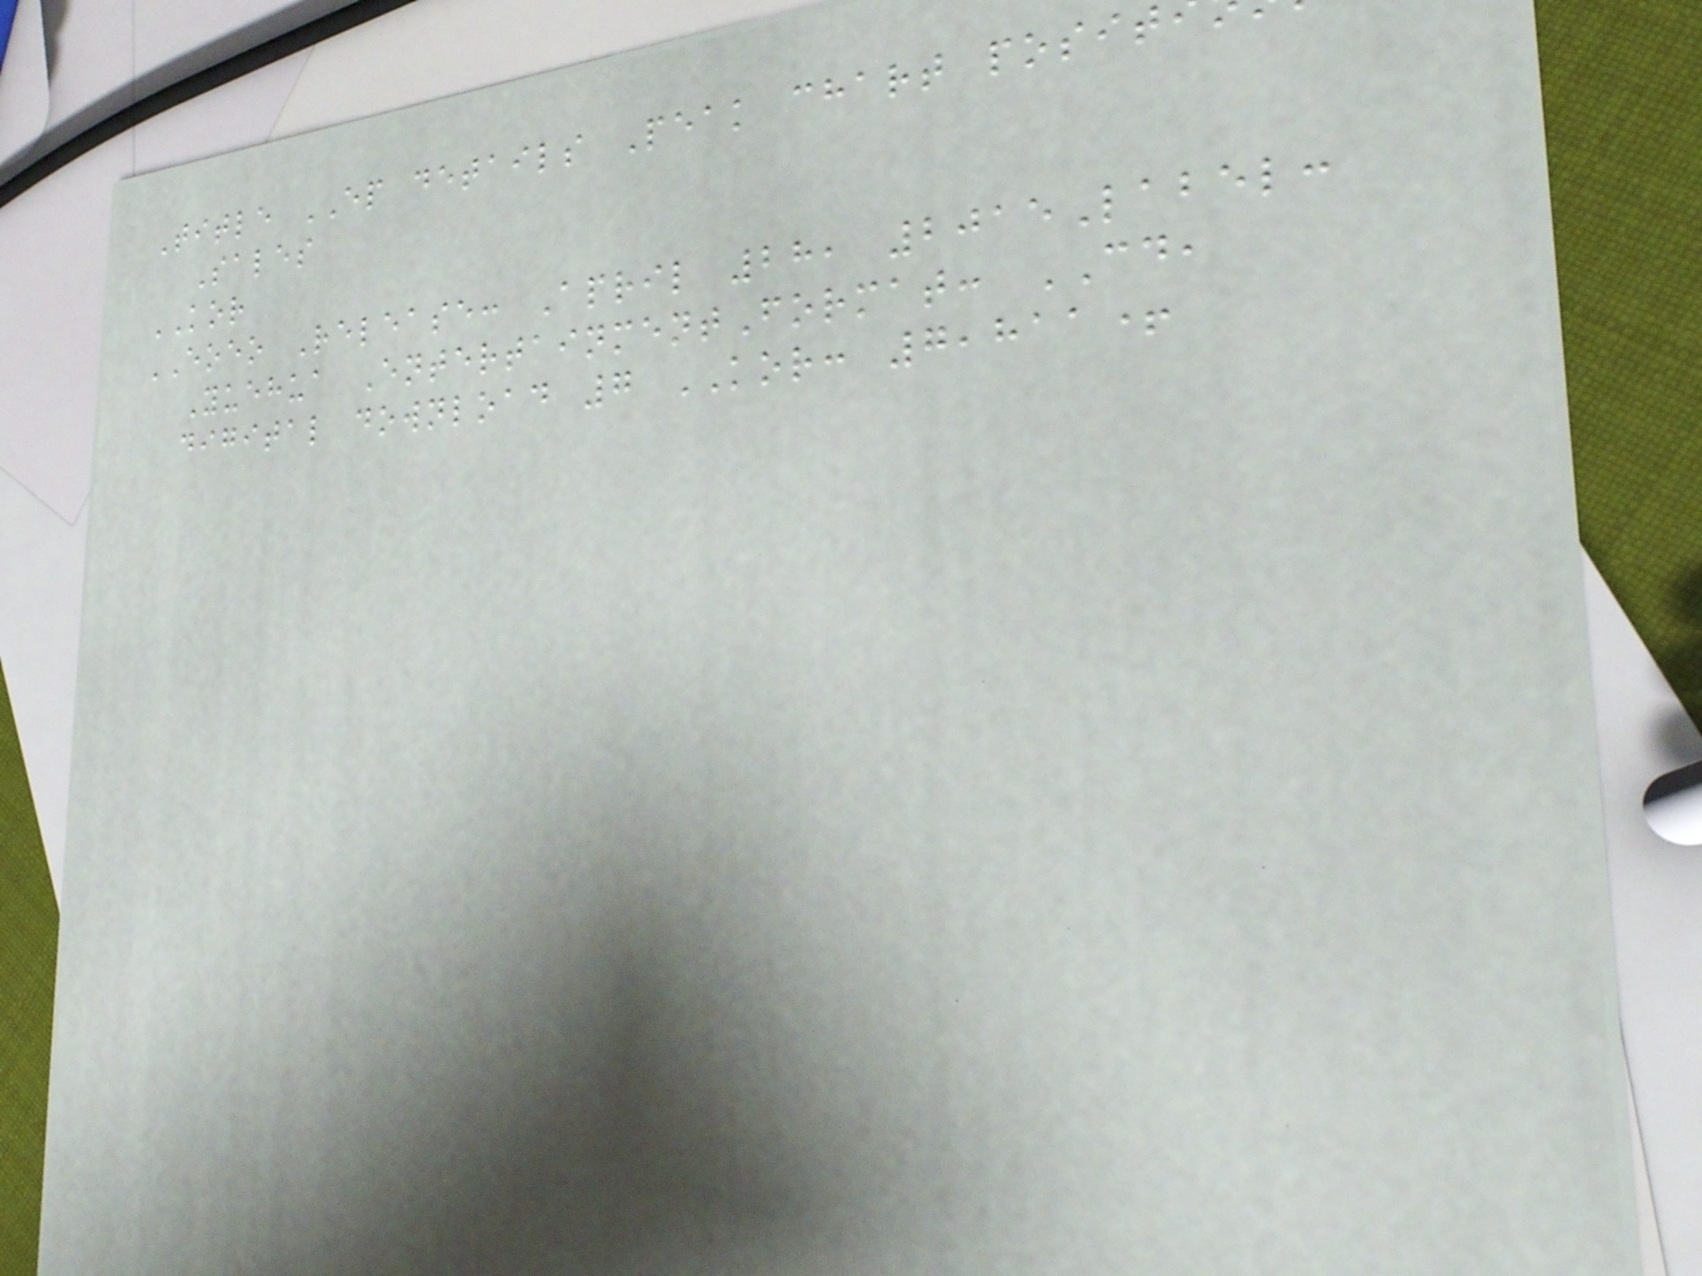Title EP details Peak chart posit
Sales
KOR
EOEO Release: April 28, 2015Label:
Yuehua EntertainmentFormat: CD,
digital download 7 KOR: 7,811+
